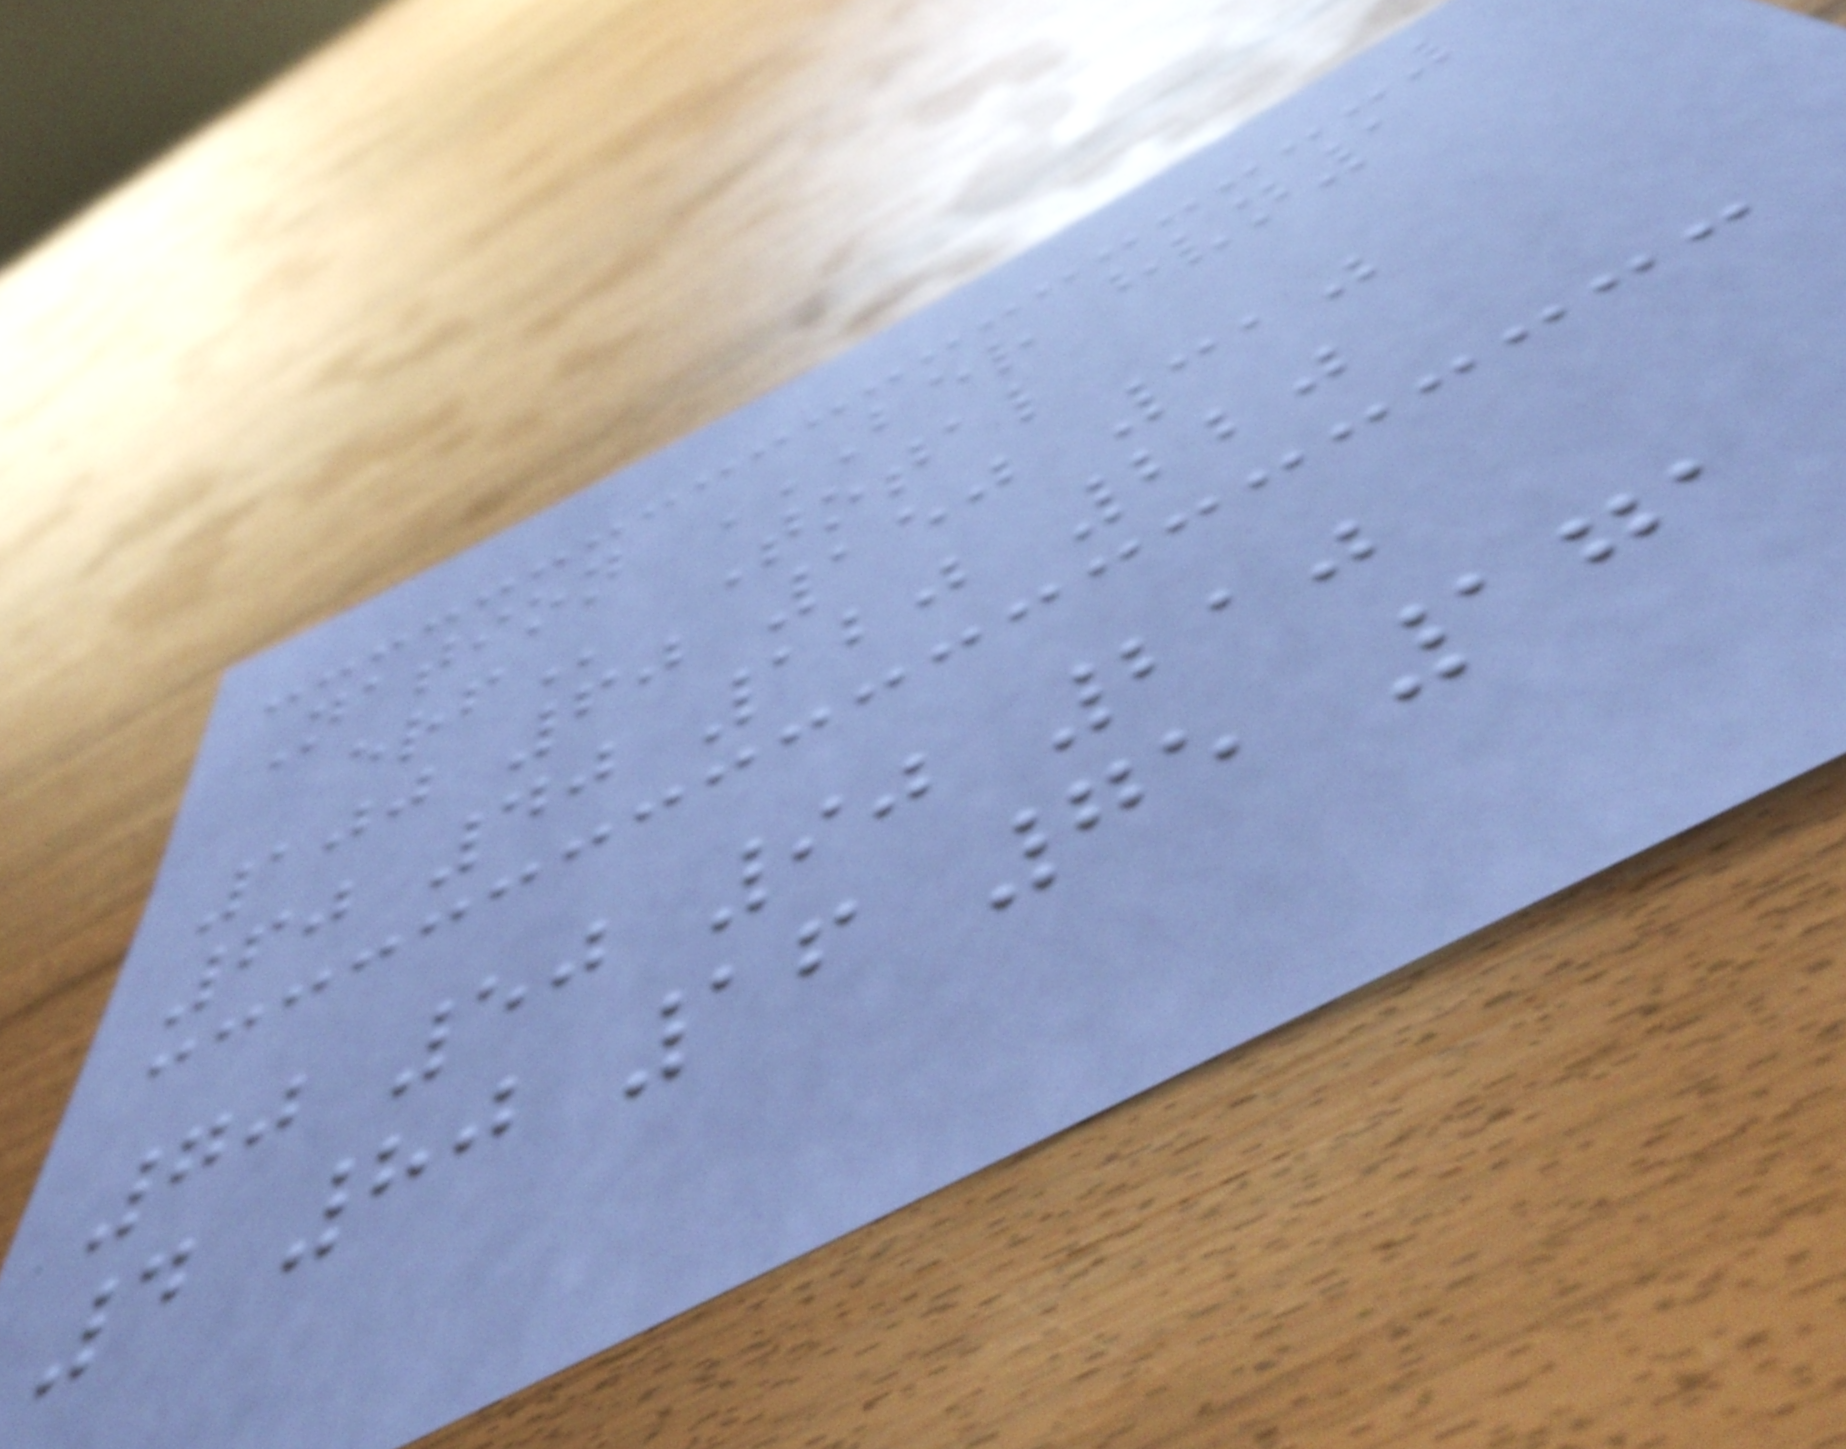Nation BER HVN1
ERF Total
100 60 150 310
60 40 120 220
70 50 90 210
4 80 16 75 171
